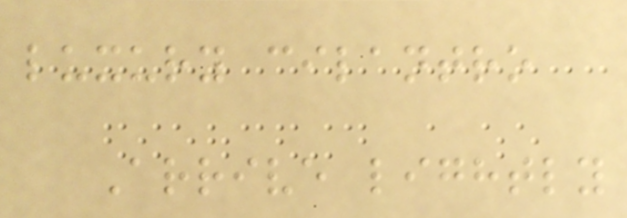luxury cilantro
Arrive lightly
